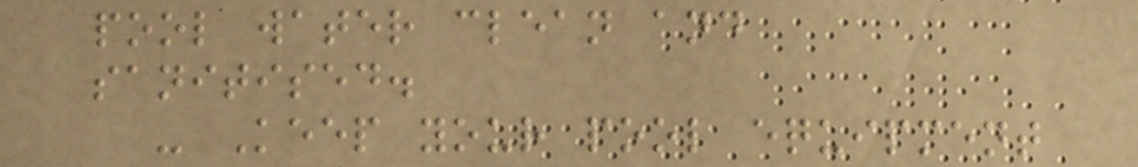pool water clean and
sanitised.
- Keep your pool equipment
